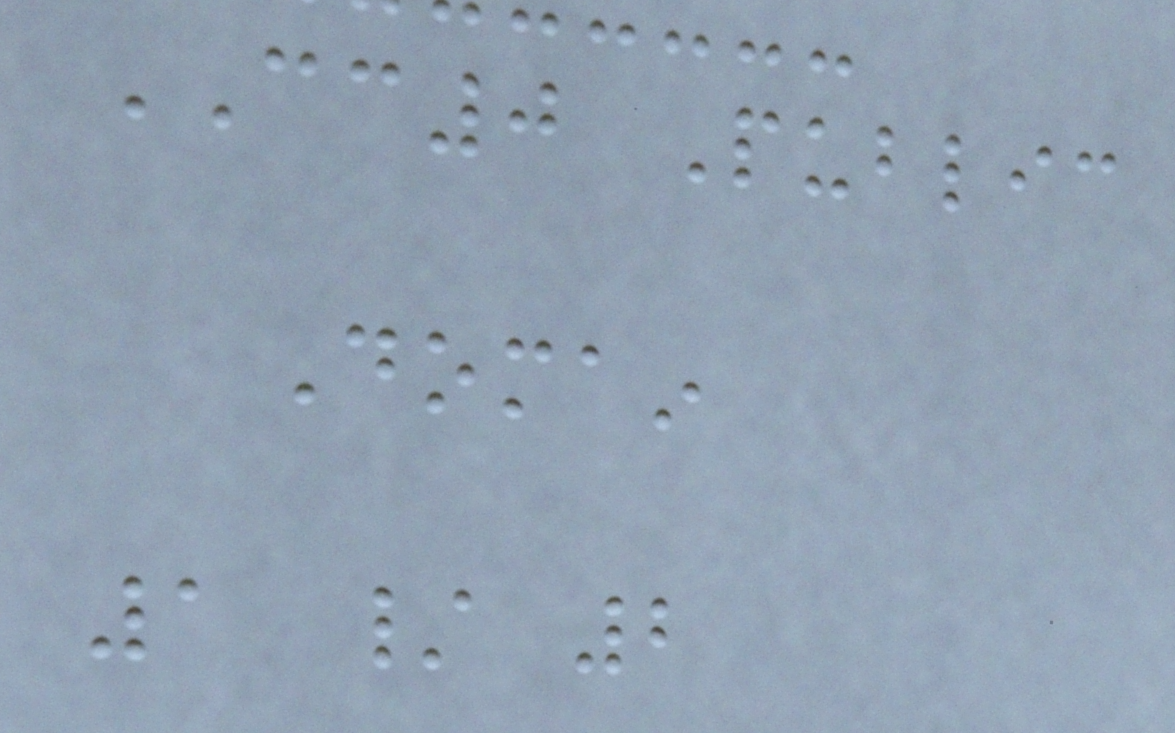CC0 Public
Domain
1 / 2
